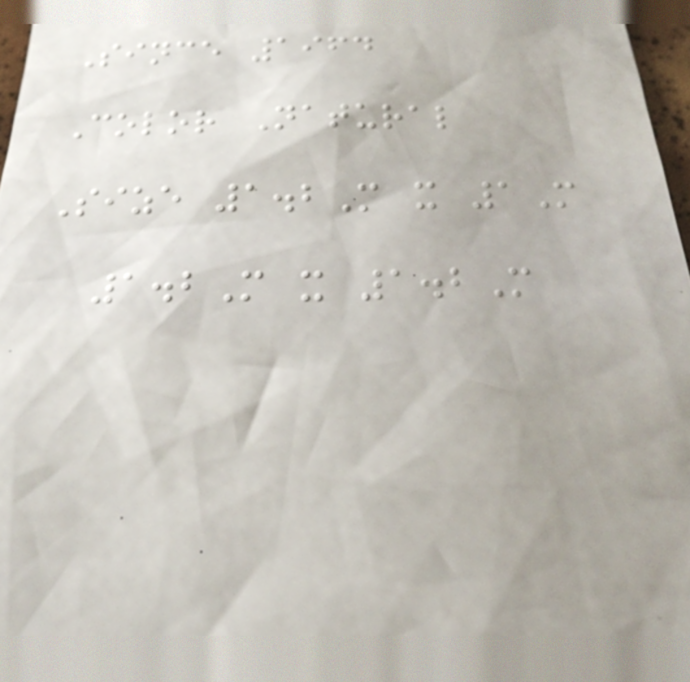Since 1964
Color Natural
Size 1.2M x 1M
1.2M x 1.2M
